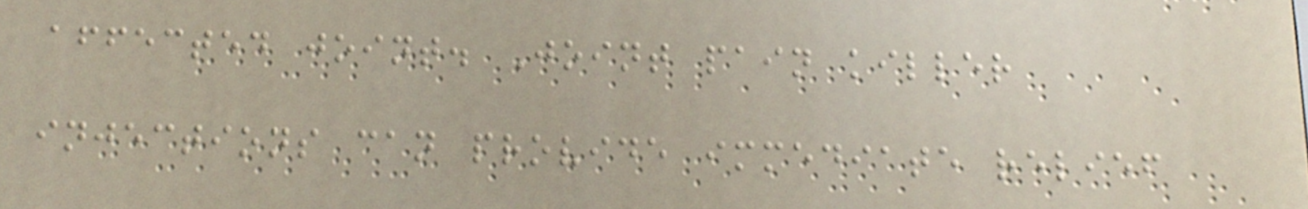affected joint. Joint pain killer
injections can provide immediate relief
